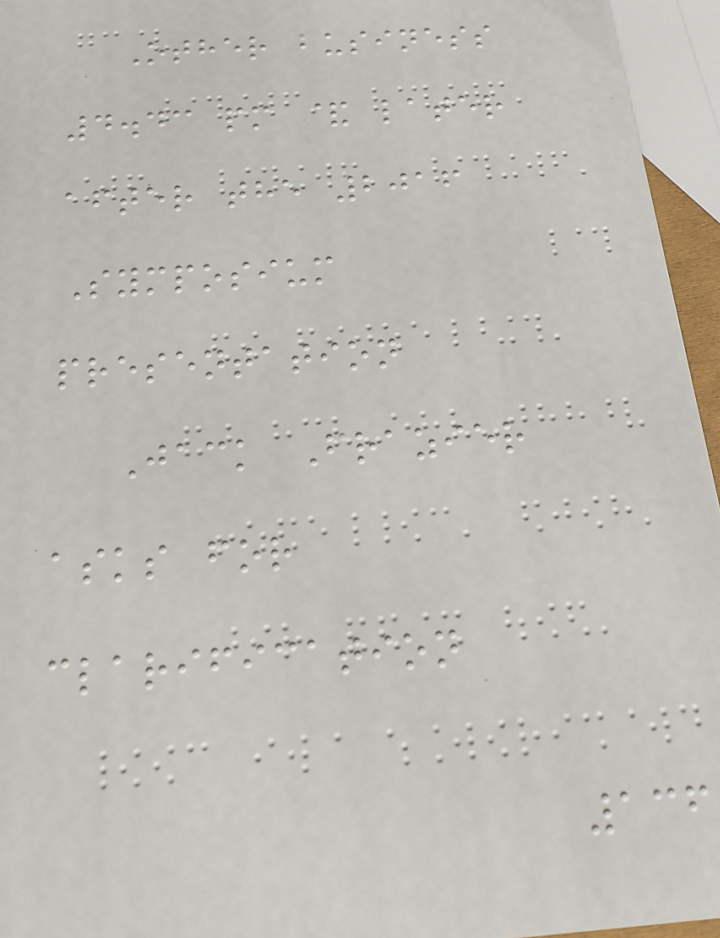Other business
4.43 pm & later
after the 2016
Symposium
presentation
Jack Frazier
asks for
clarification
136
